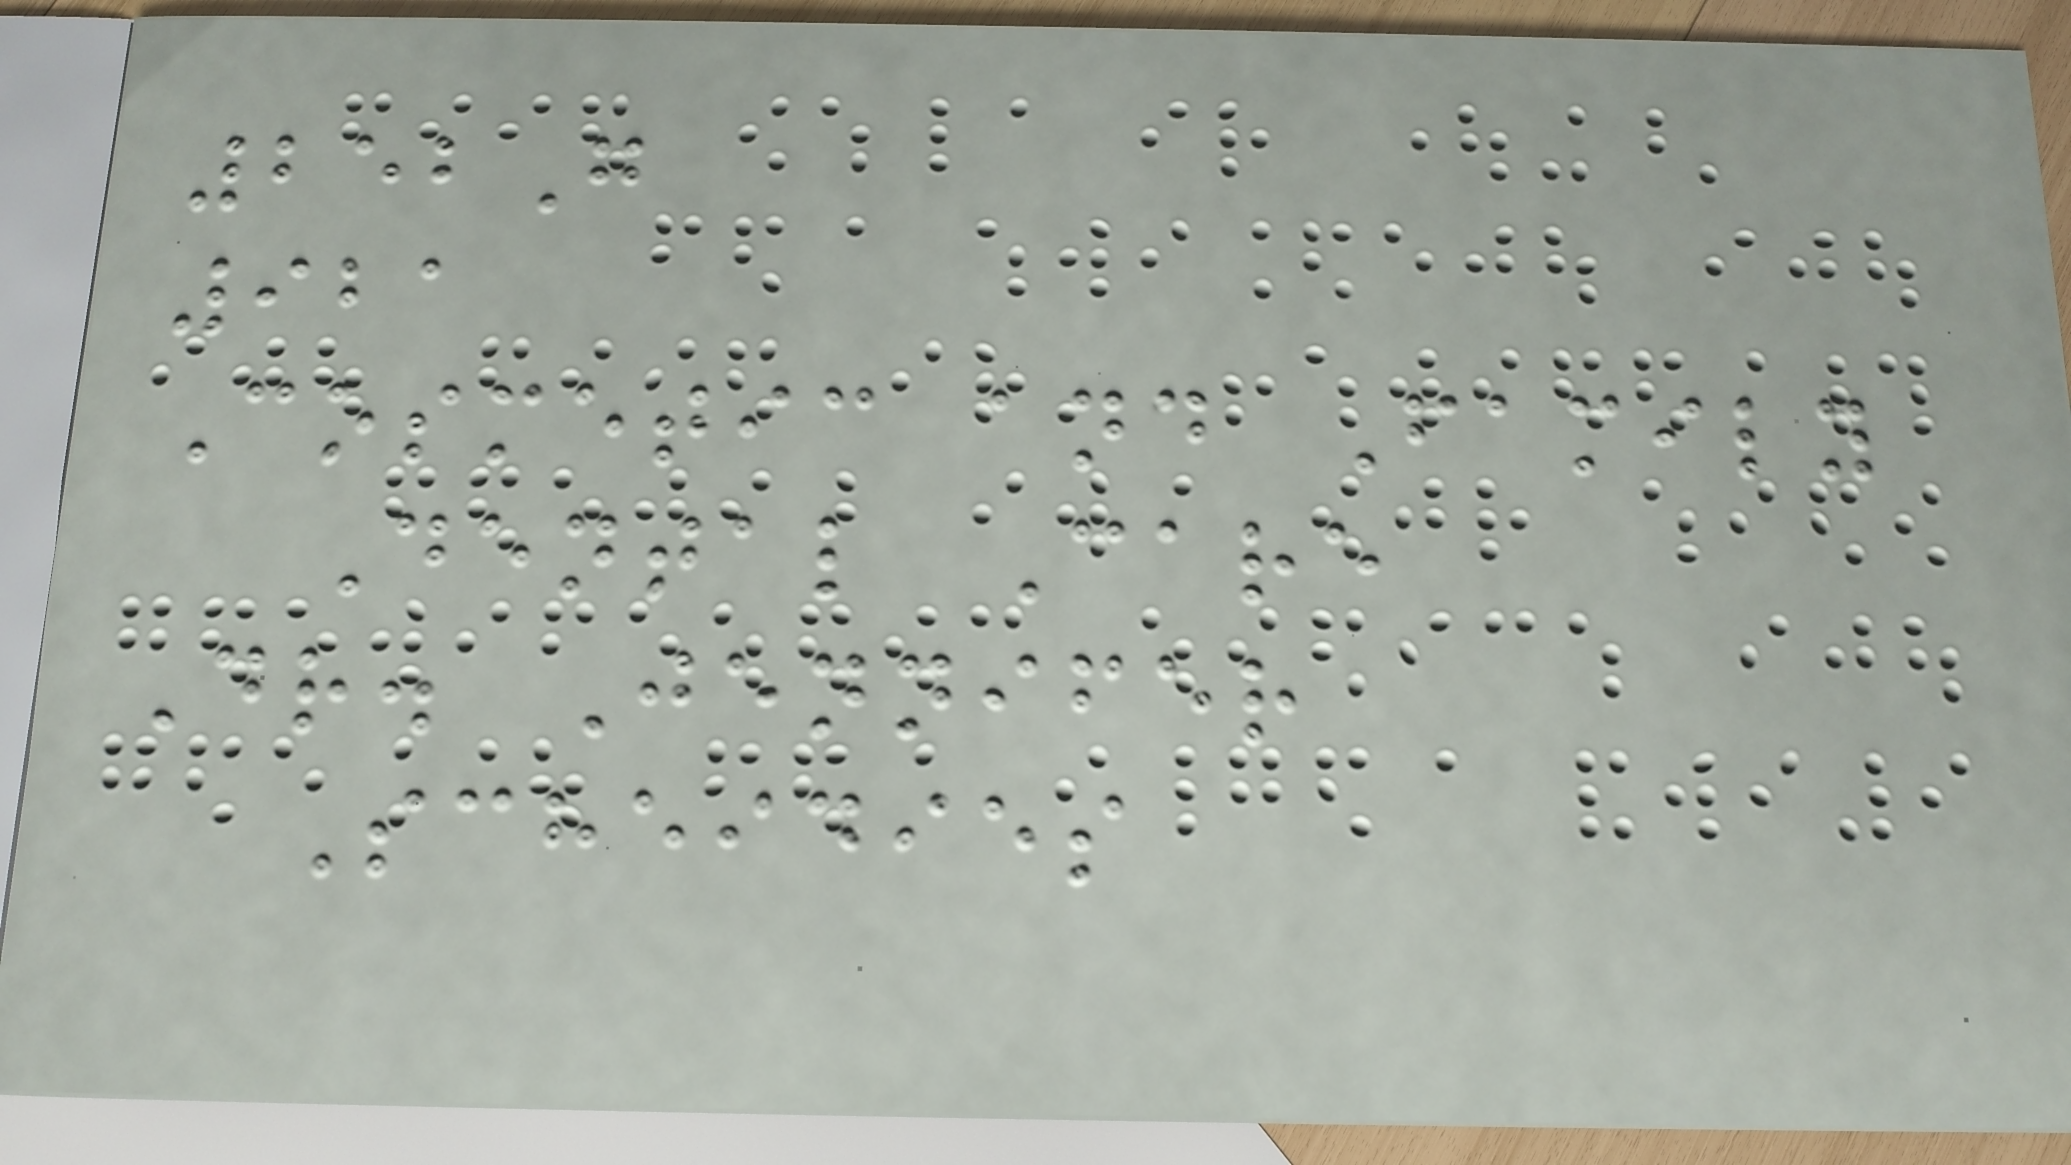252G
921
Cosmetic and Family
Dental Care
Dr. Jennifer
Scheidies
